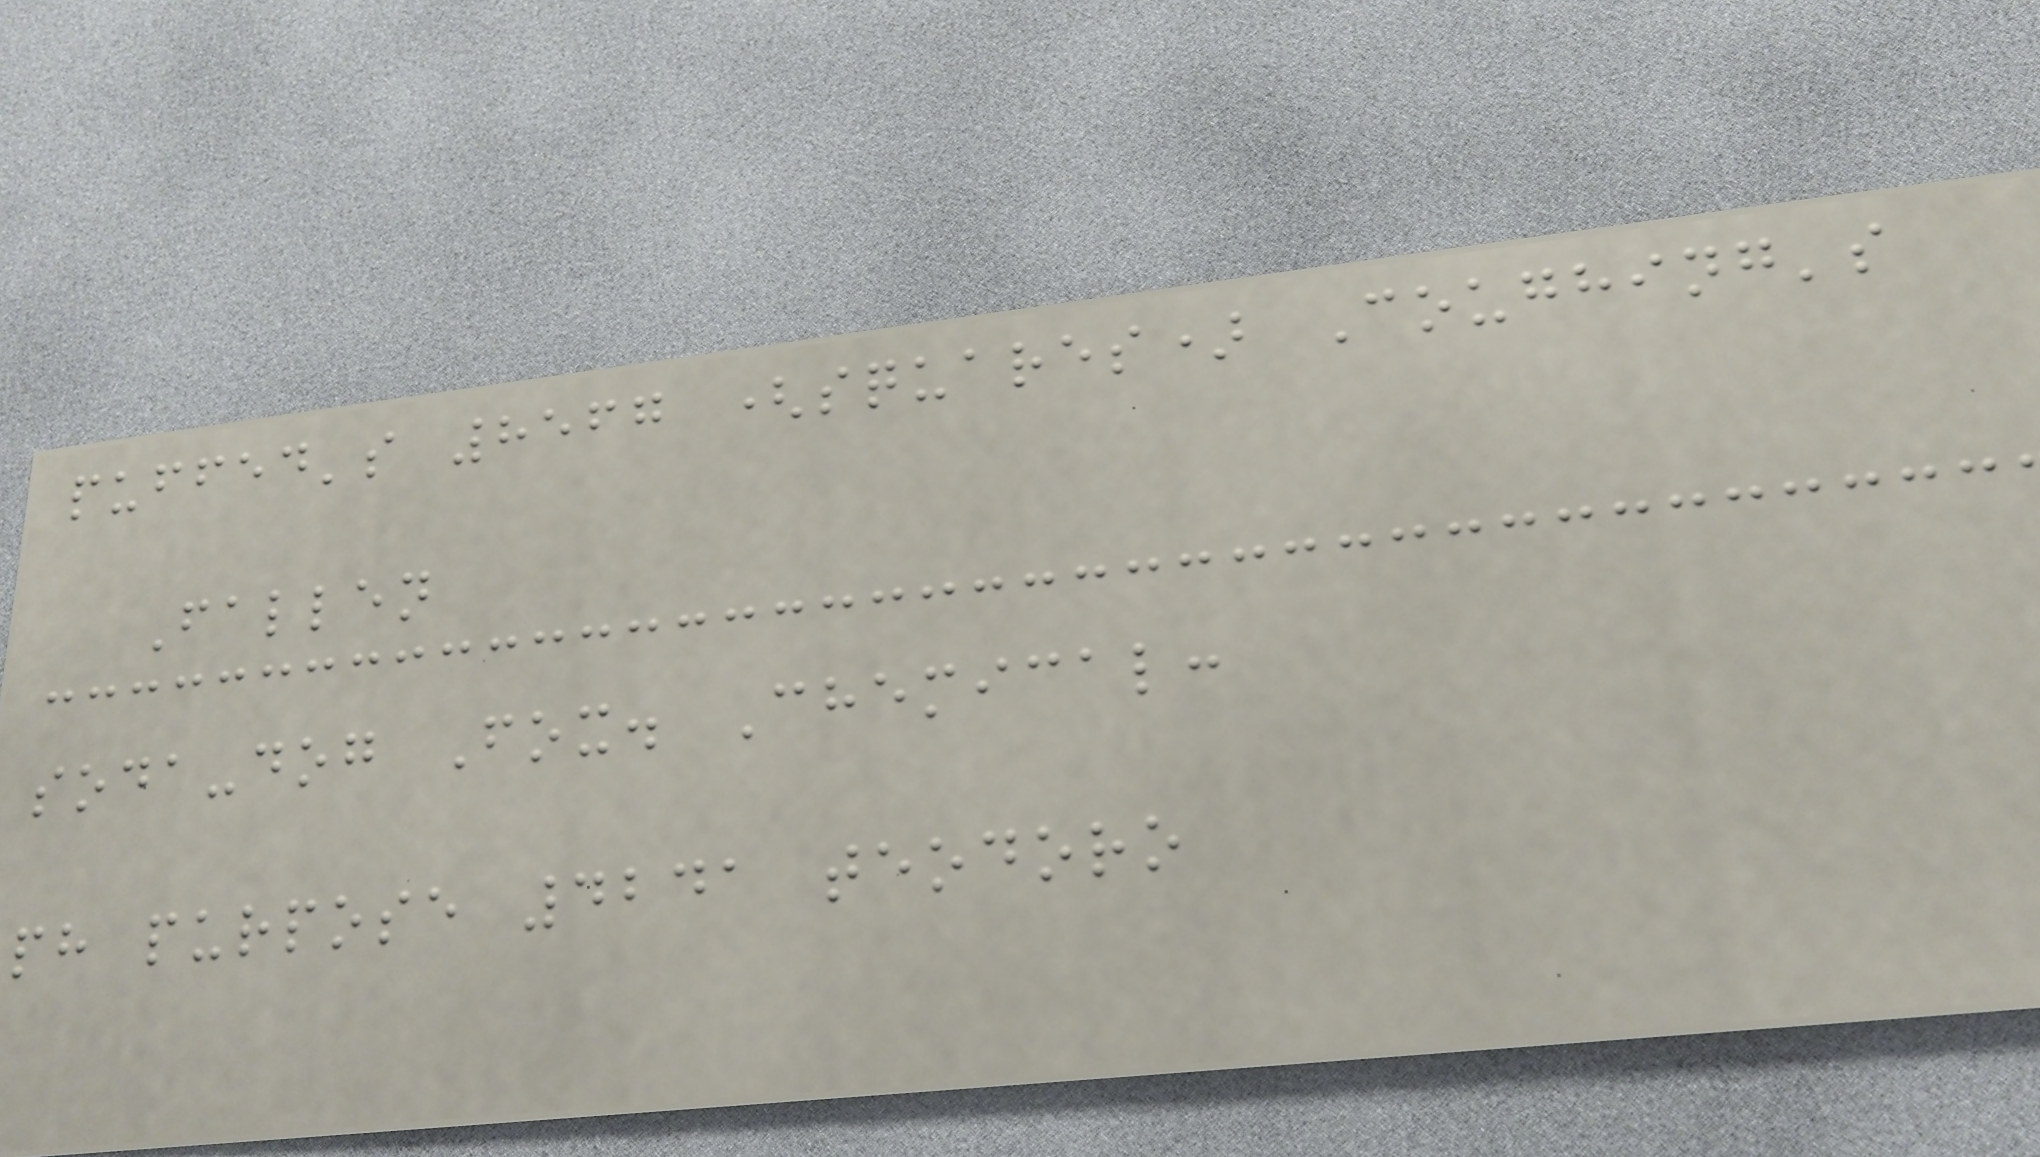puffed's 8567 (squares) Coughing's
Fallen
soda-dog Fox. Chemical:
ph purpose 4241 teodoro
